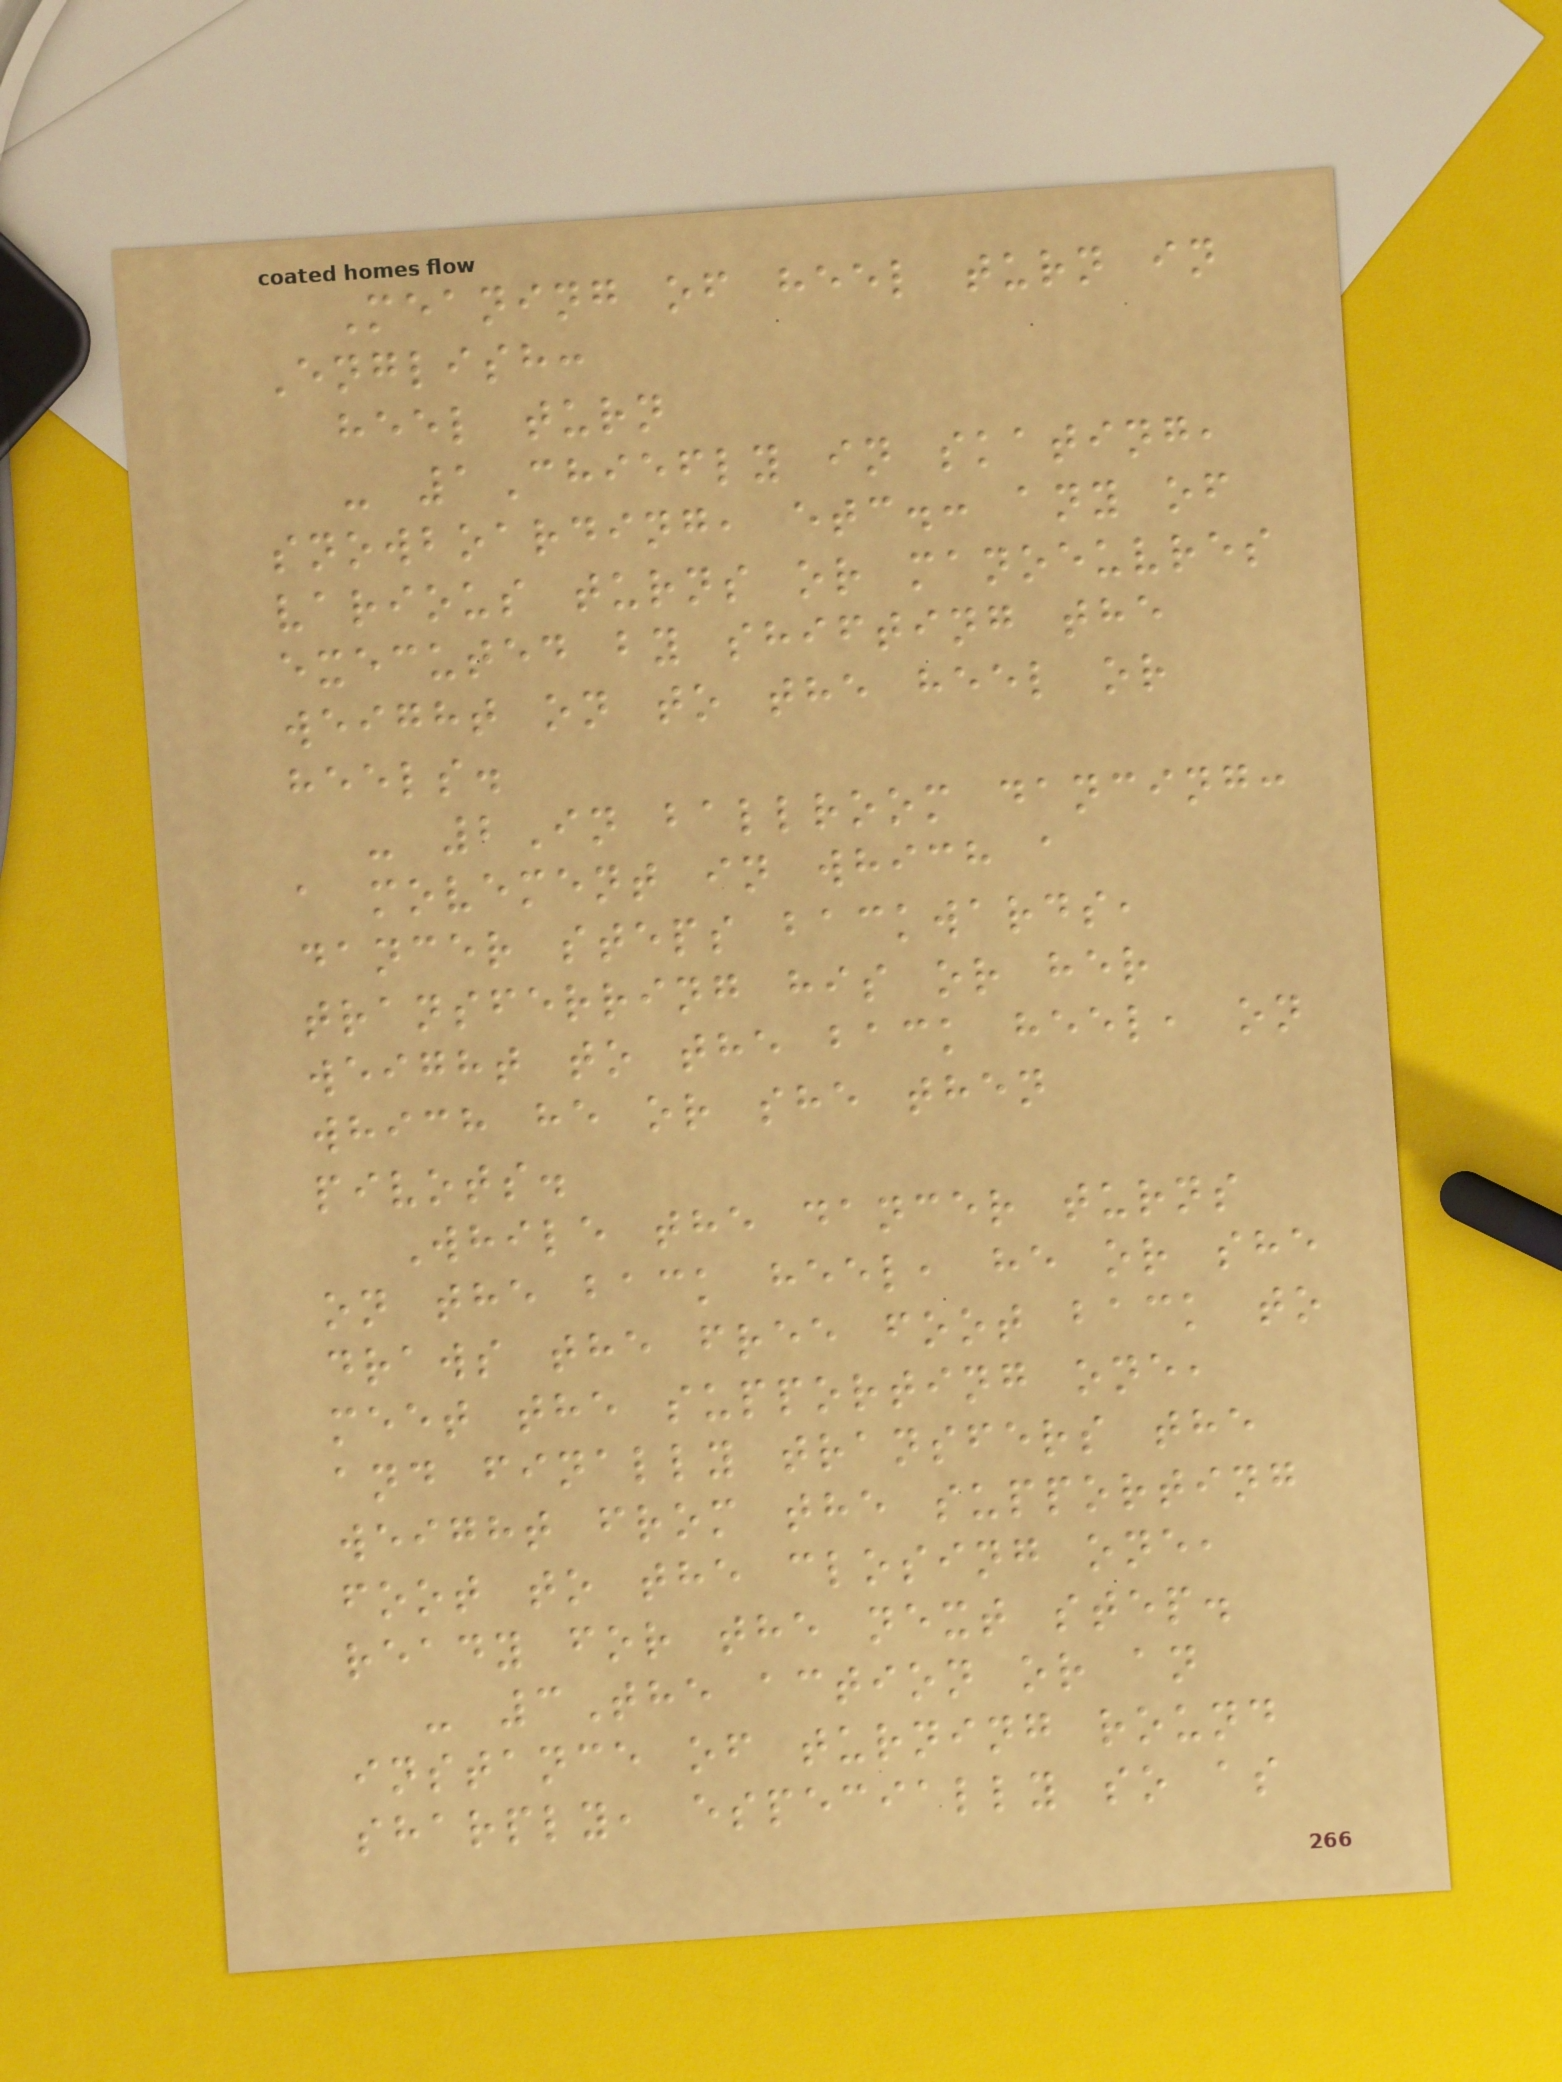Meaning of heel turn in
English:
heel turn
- 1Chiefly in skating,
snowboarding, etc.: any of
various turns or manoeuvres
executed by shifting the
weight on to the heel or
heels.
- 2In ballroom dancing:
a movement in which a
dancer steps backwards,
transferring his or her
weight to the back heel, on
which he or she then
pivots.
While the dancer turns
on the back heel, he or she
draws the free foot back to
meet the supporting one,
and finally transfers the
weight from the supporting
foot to the closing one,
ready for the next step.
- 3The action or an
instance of turning round
sharply, especially so as
